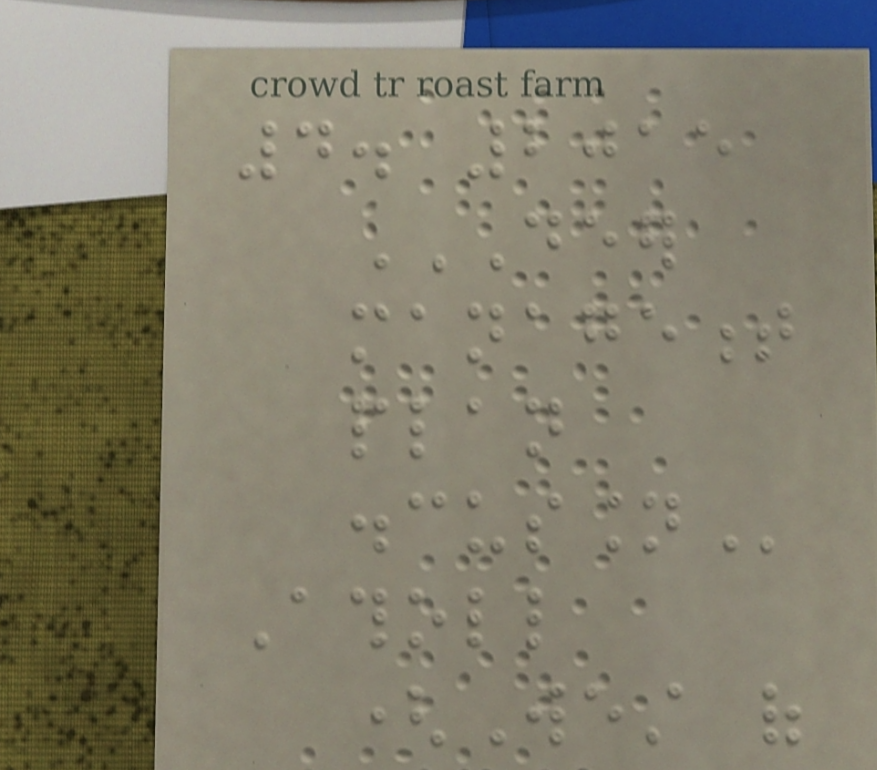4. 2015
DEER
MANAGEMENT
PLAN
DISCUSSION
Atholl
(West of
